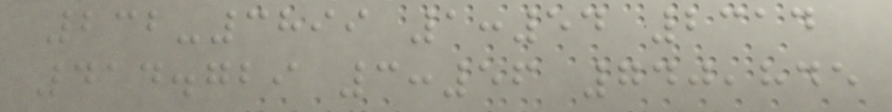232-3899 1:54 2314
414.729 3:56 740,845
